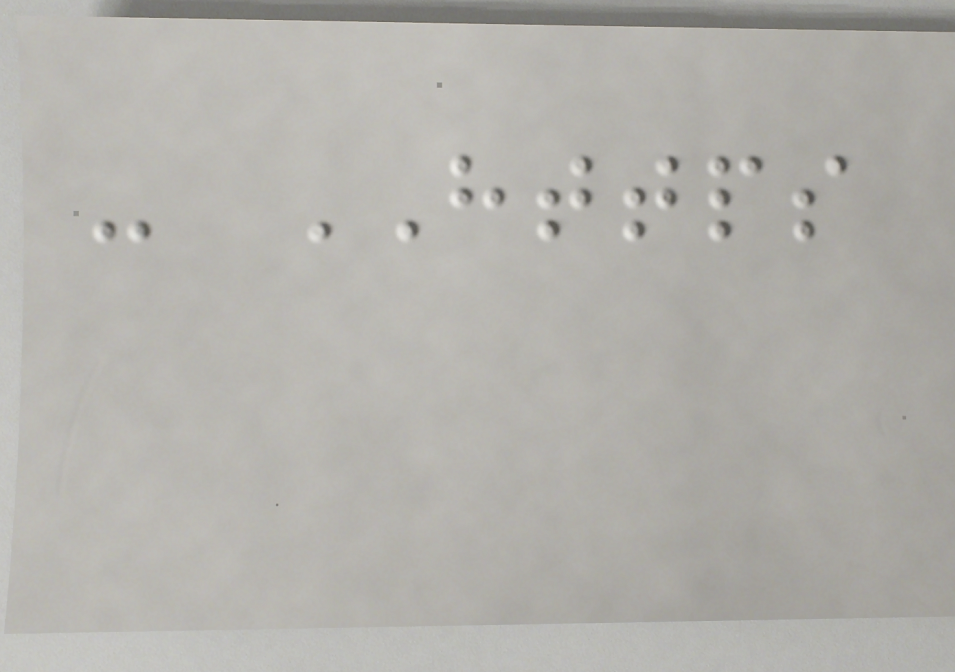- HTTPS
